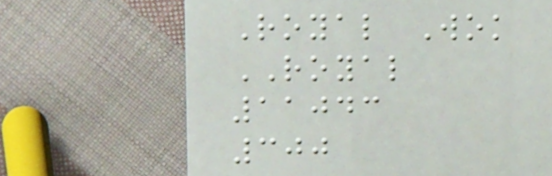Royal Wok
ROYAL
11043
300
